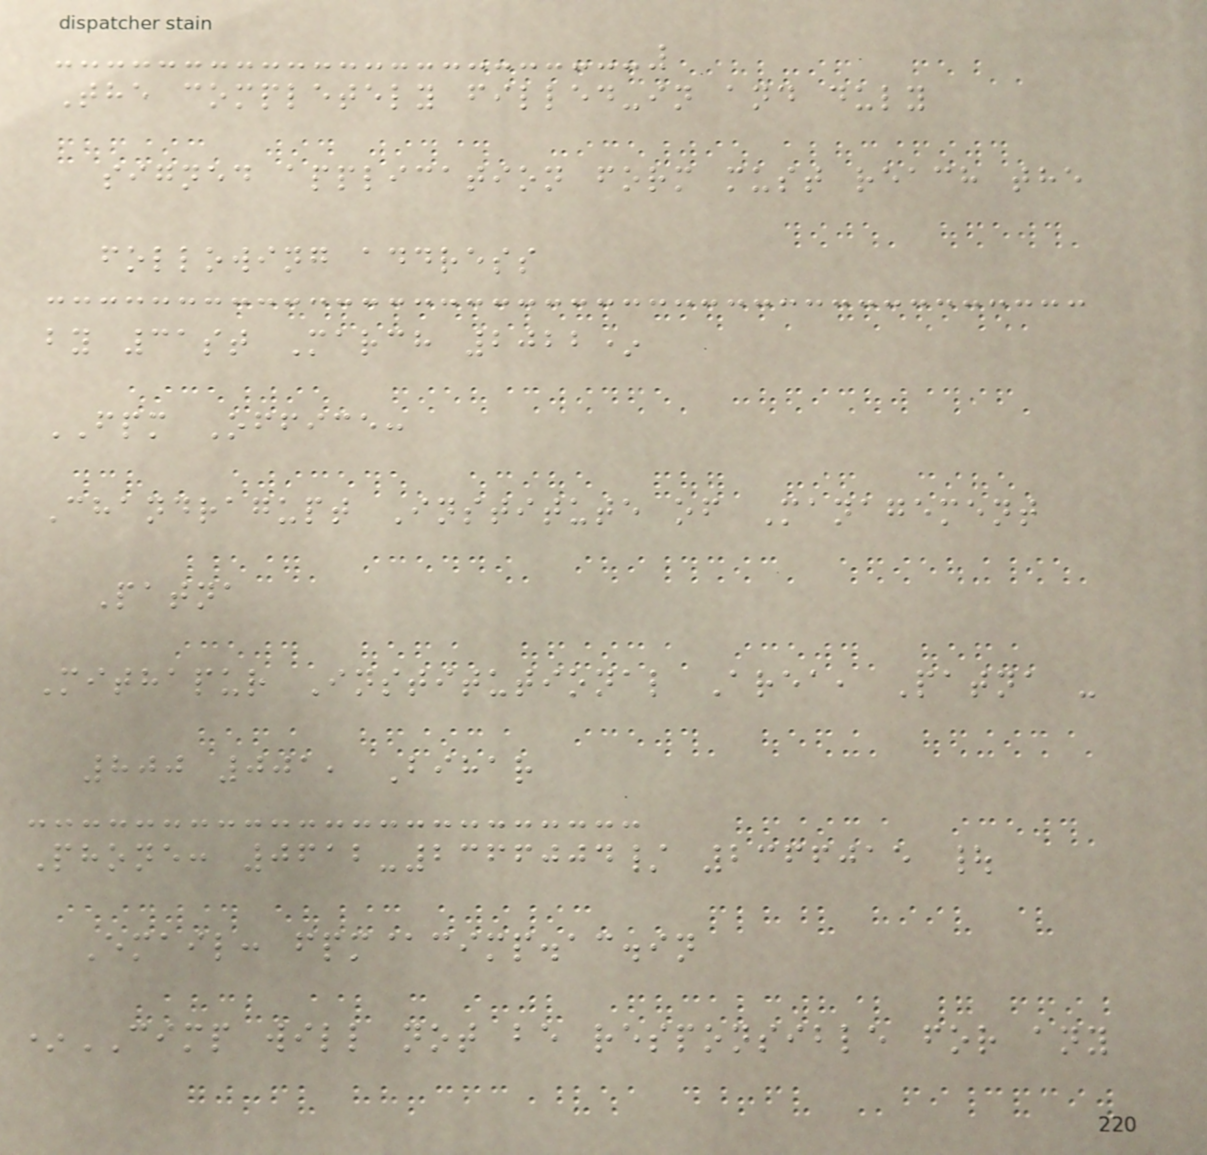The completely filled-in and duly
signed application form must reach the
following address
by 31st March 2022*
FPM Office:
Chandragupt Institute of Management
Patna
Mithapur Institutional Area, Patna -
800 001, Bihar
Phone: 0612-2366004/ 2366015 |
Email: fpm@cimp.ac.in
*CIMP will not be responsible for any
